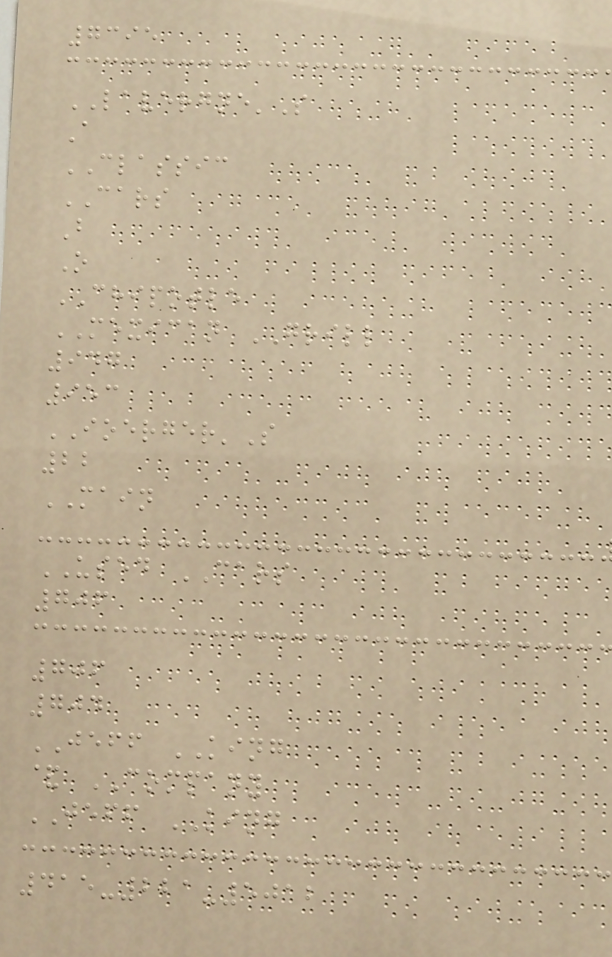7395
LAVERGNE'S
A
CLASSIC
CARS
B
O
CHIPOTLE
MEXICAN GRILL
947
953
IOERGER'S
22
MAIN
USED CARS
706
706
704
JEFF KING
& COMPANY
JEFF KING
415-221-5012
